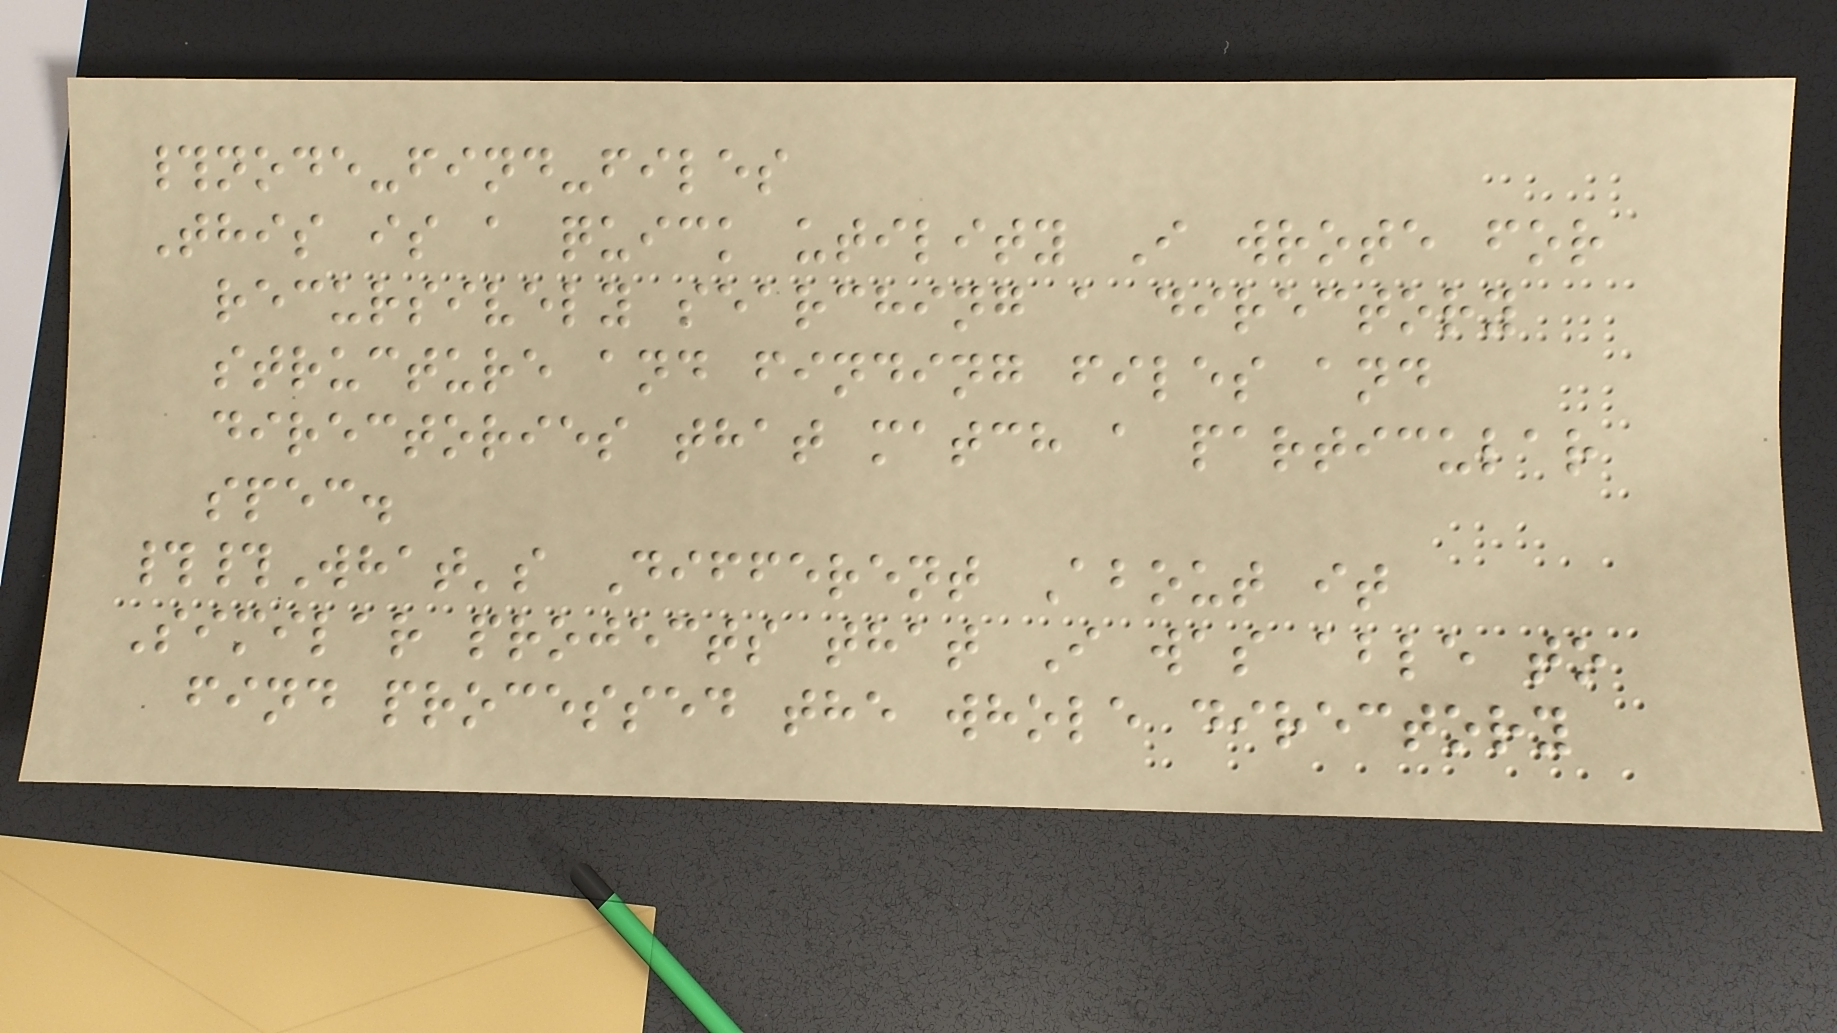#node-find-files
This is a quick utility I wrote for
recursively searching a directory
structure and finding files and
directories that match a particular
spec.
##What's Different About it
Similar projects that I was able to
find processed the whole directory
